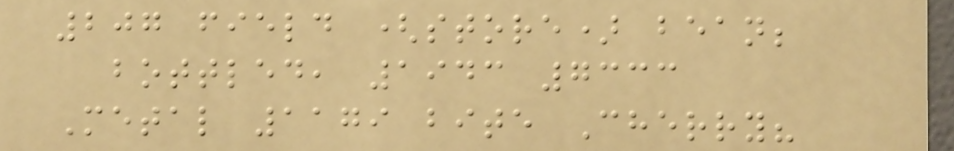207 field (store) bean;
bottled, 1943 7333
Metal 1179 bite Cherry?
